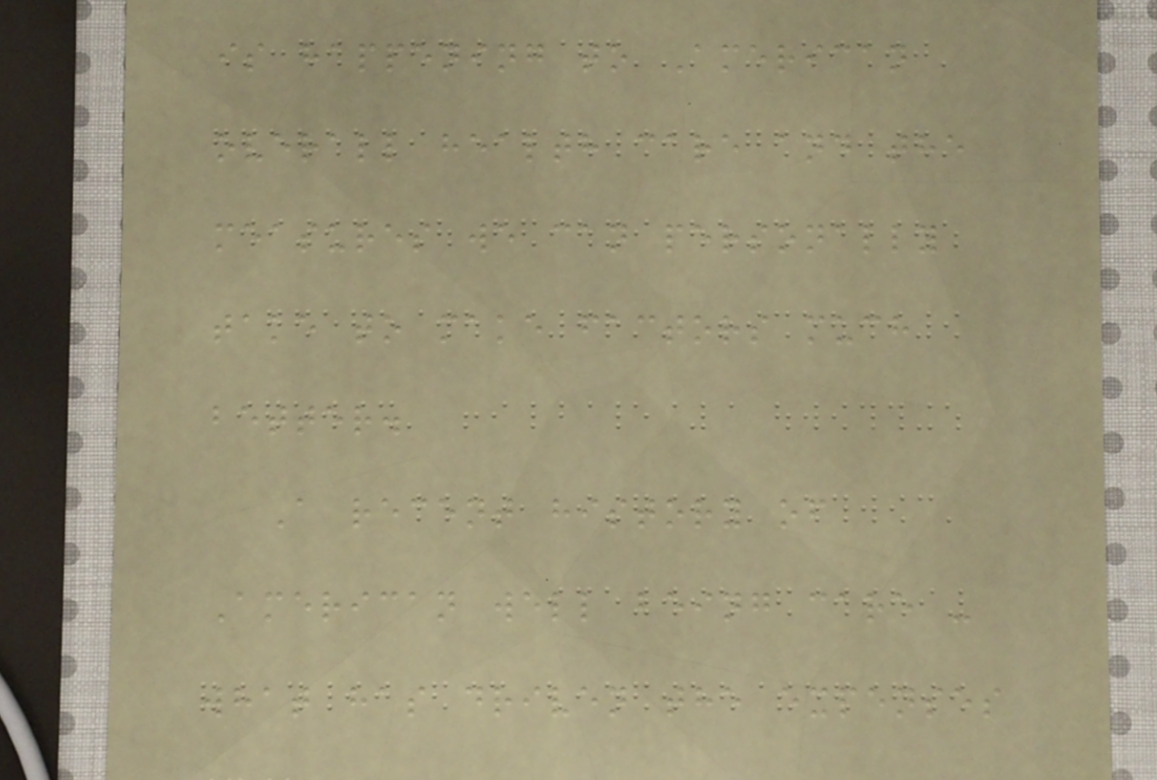is happening to American
overall health care and the
measures we can personally
take to make factors much
better.
A recent history of
American well being care -
what has driven the expenses
